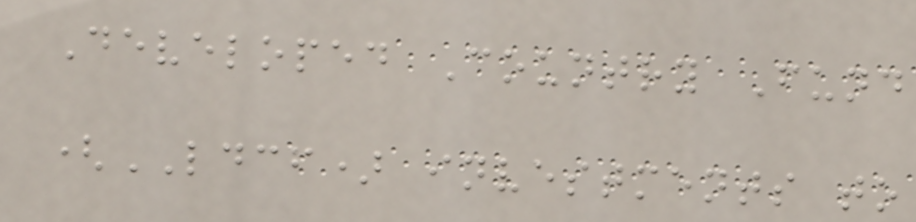Developed Country Fund
(LDCF) investments to
